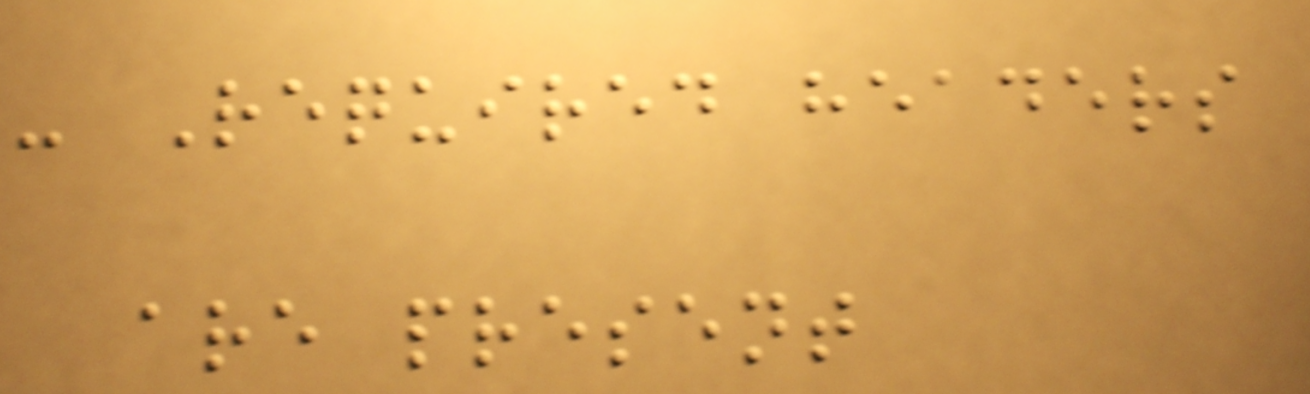- Required headers
are present
